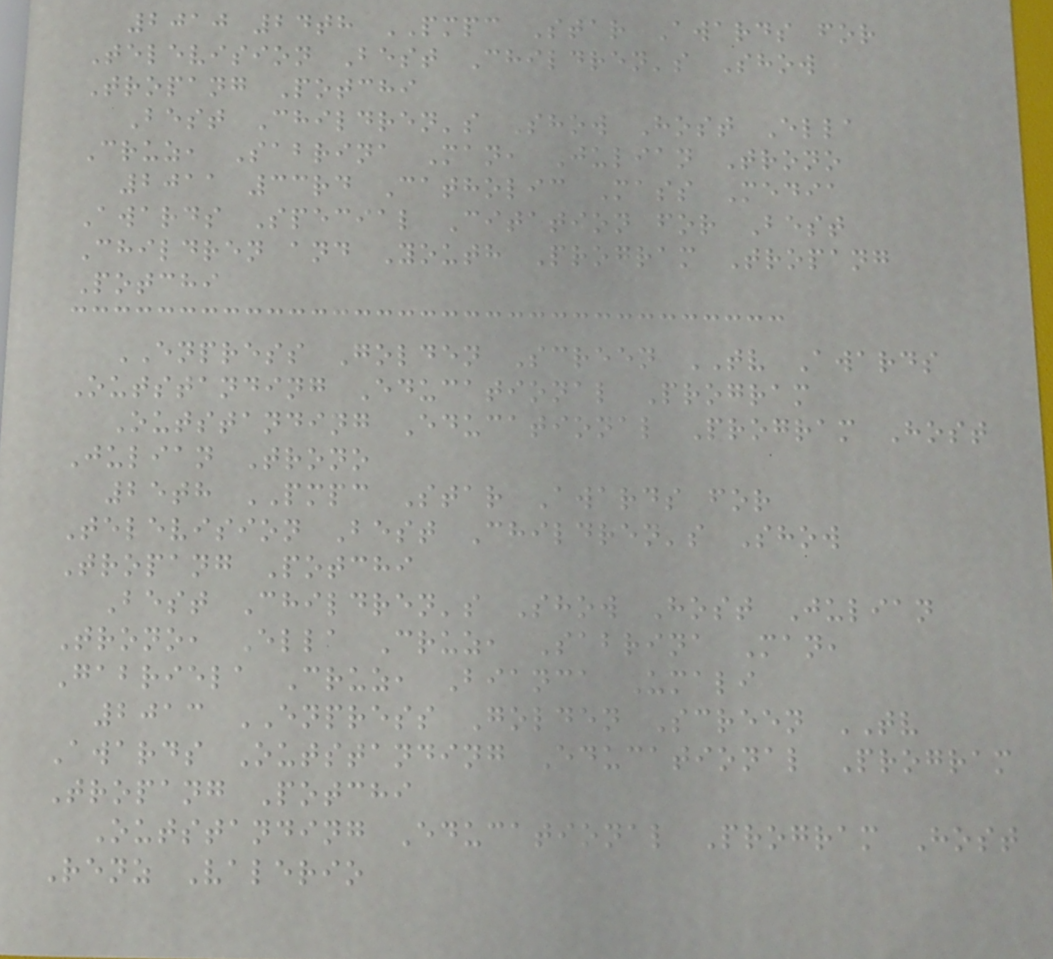2010 24th PMPC Star Awards for
Television Best Children's Show
Tropang Potchi
Best Children's Show Host Ella
Cruz, Sabrina Man, Julian Trono
2011 33rd Catholic Mass Media
Awards Special Citation for Best
Children and Youth Program Tropang
Potchi
ENPRESS Golden Screen TV Awards
Outstanding Educational Program
Outstanding Educational Program Host
Julian Trono
25th PMPC Star Awards for
Television Best Children's Show
Tropang Potchi
Best Children's Show Host Julian
Trono, Ella Cruz, Sabrina Man,
Gabriela Cruz, Bianca Umali
2013 ENPRESS Golden Screen TV
Awards Outstanding Educational Program
Tropang Potchi
Outstanding Educational Program Host
Renz Valerio
